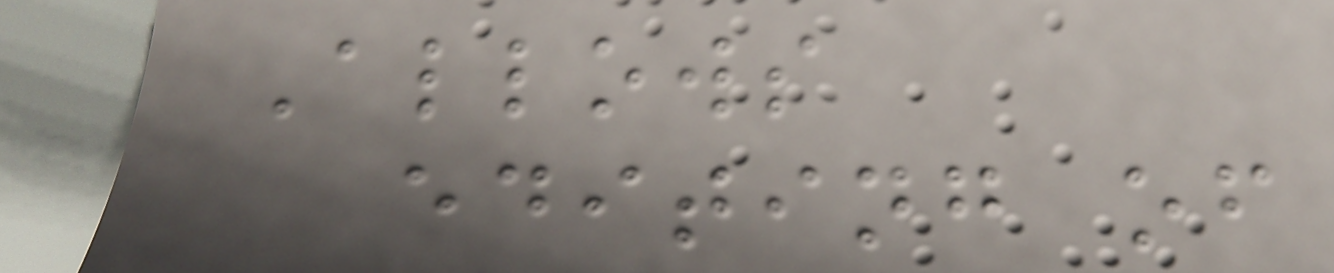Allows
editing of
